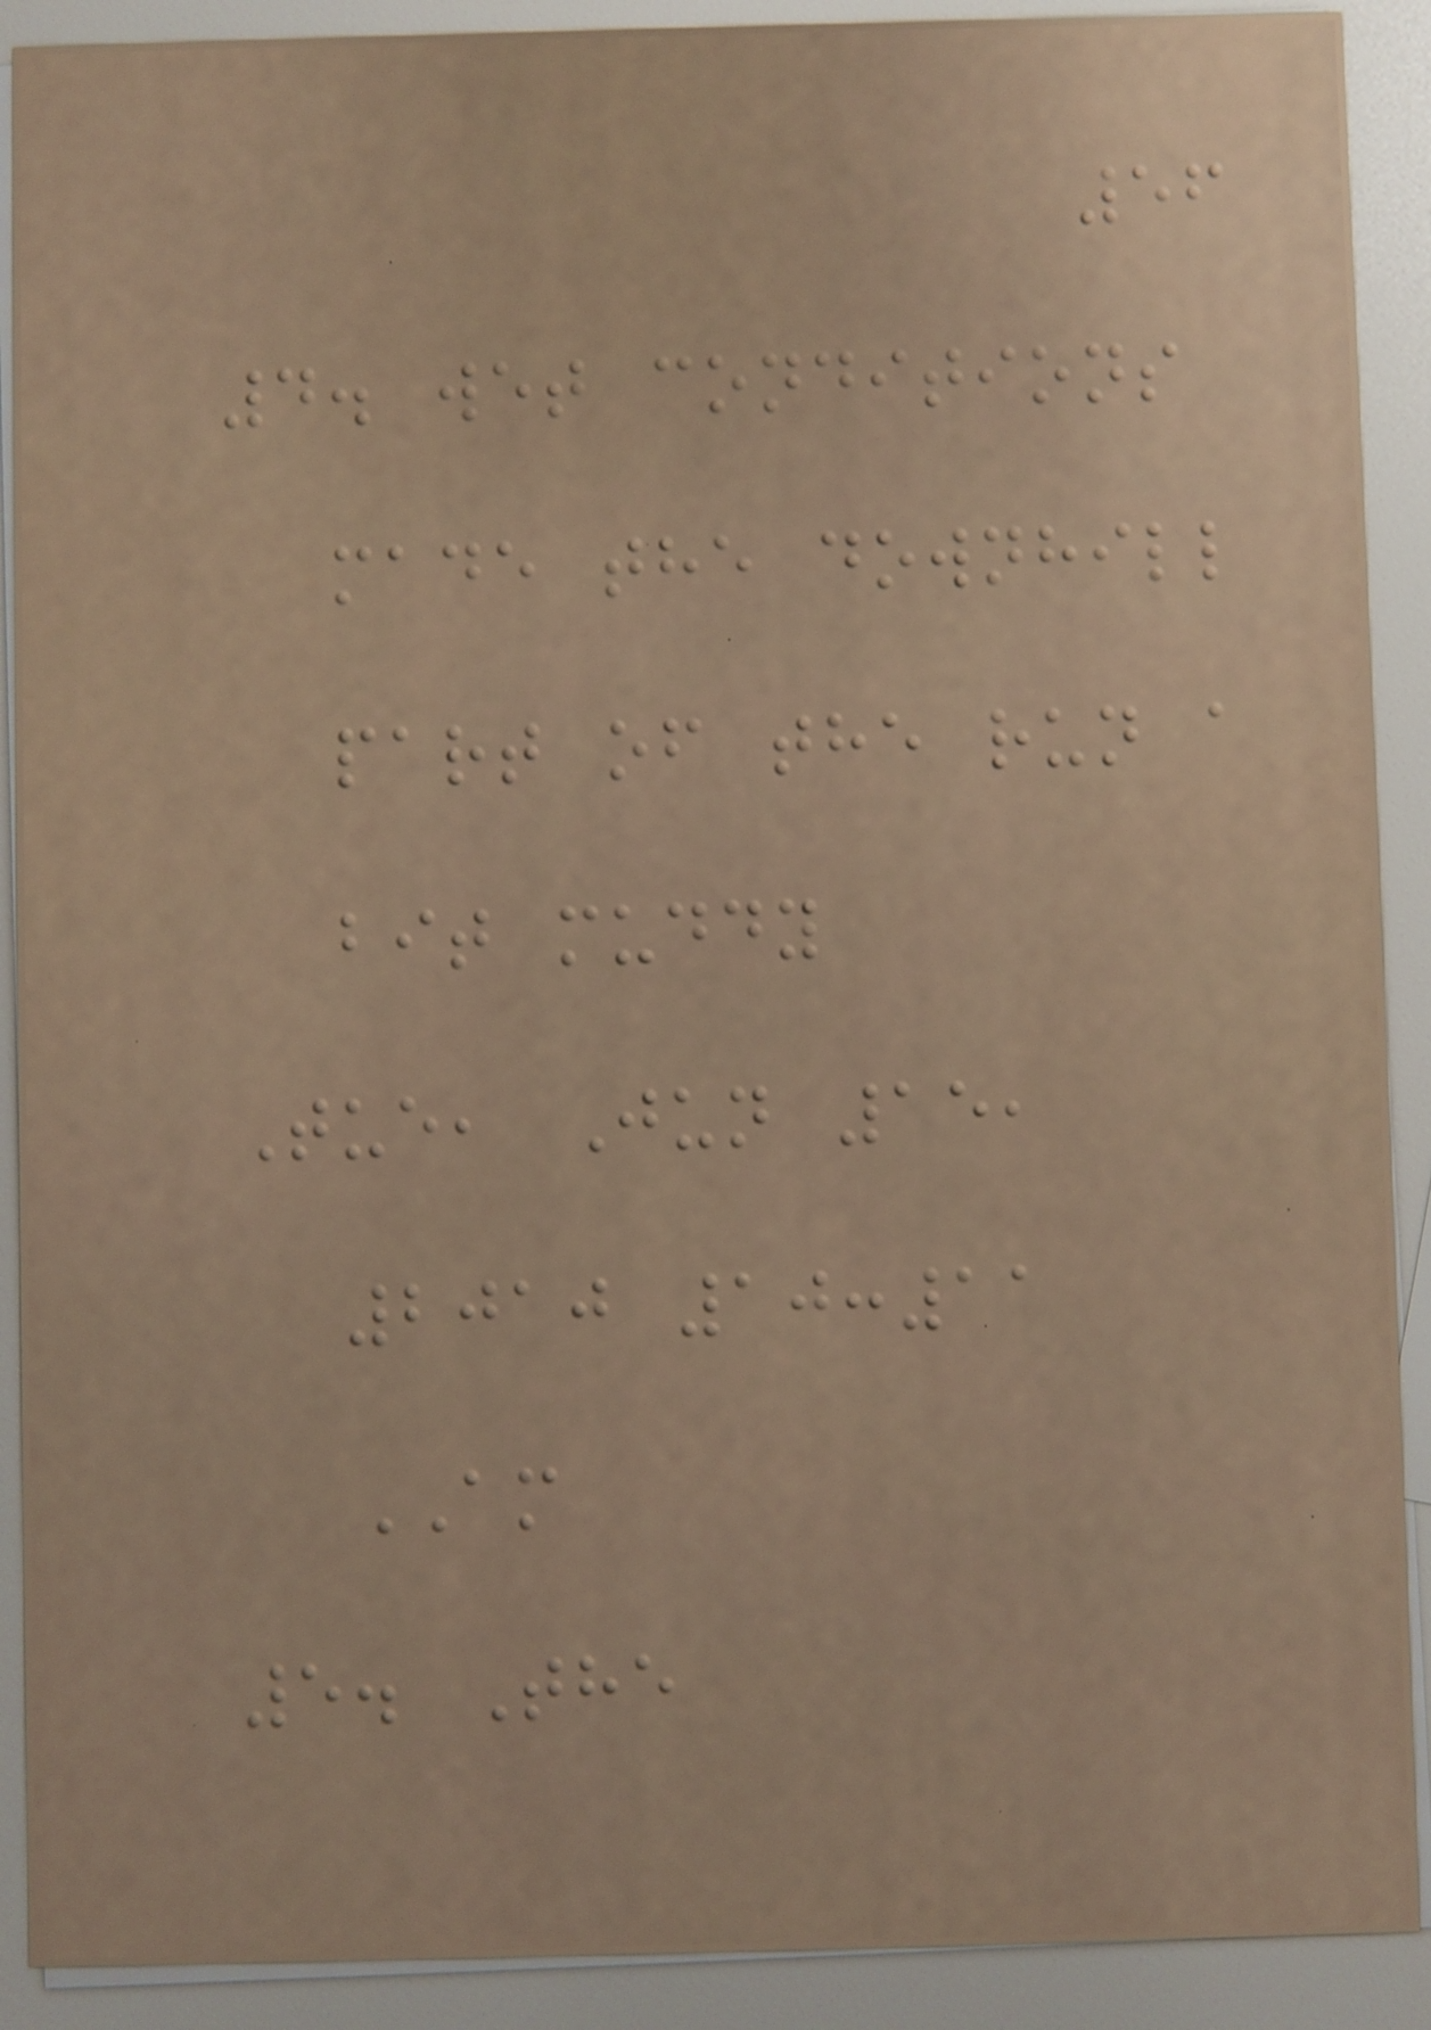56
4. wet conditions
made the downhill
part of the run a
bit muddy
Tue, Jun 15,
2010 10:11
AM
5. The
